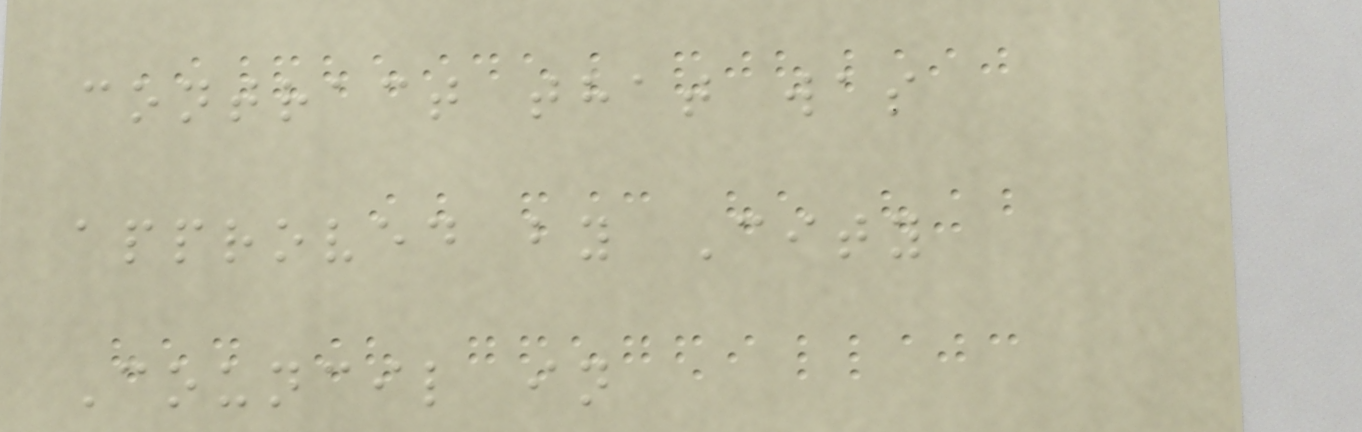contract that was
approved by City
Council in
